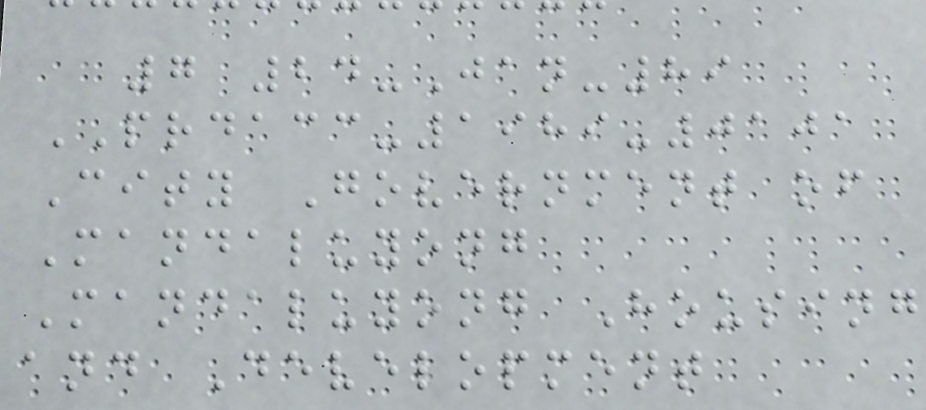7 24-Jan-89
PRDACC-1989-0101
City Government of
Mandaluyong
Mandaluyong Housing
and Development
